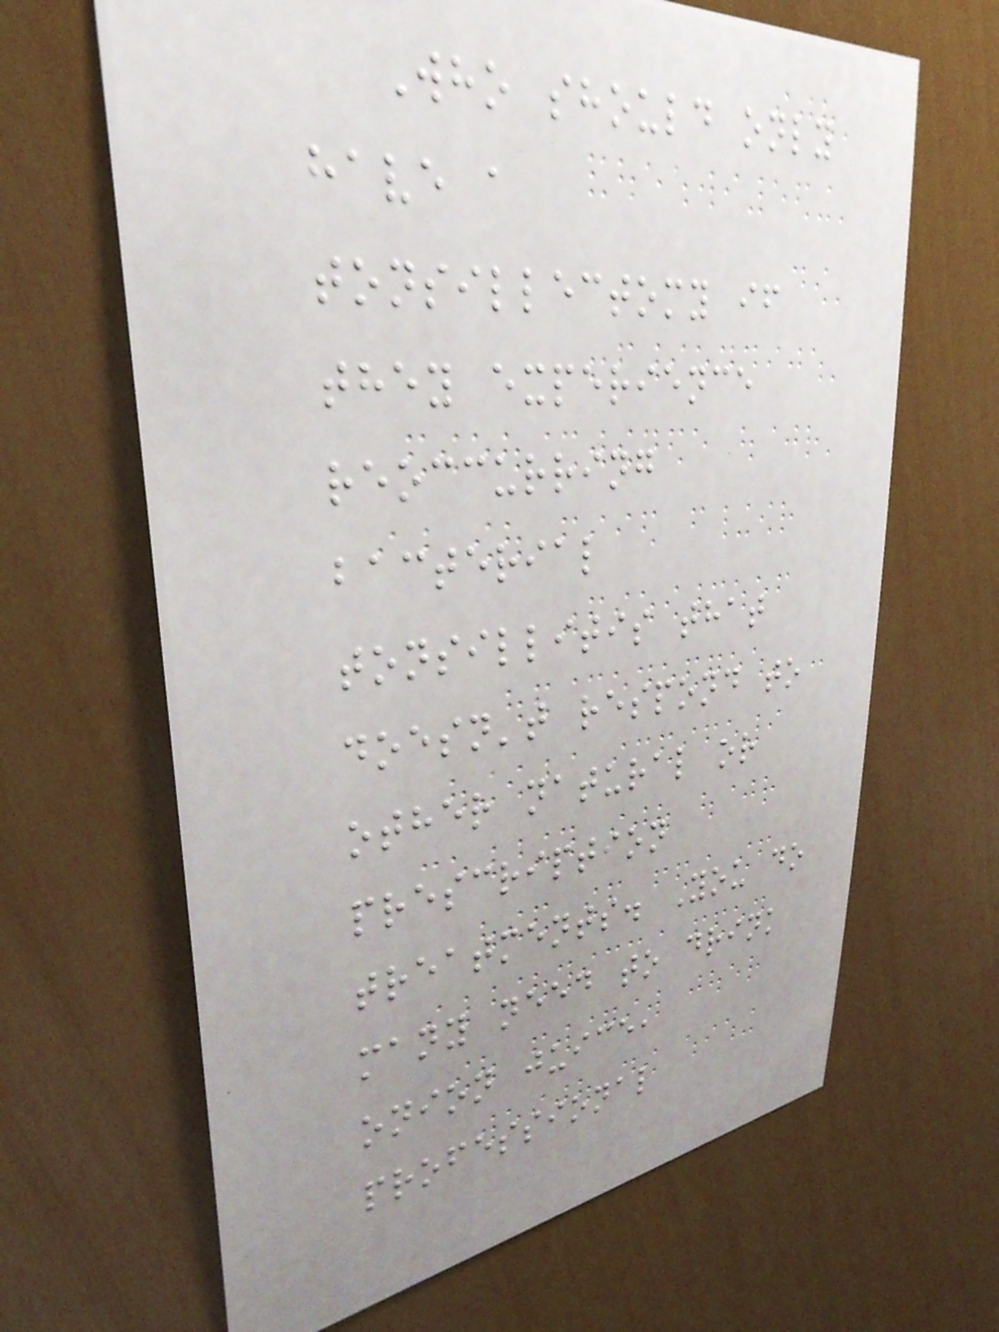Who should only
have a
tonsillectomy if
they experience
reoccurring
bacterial
tonsillitis that
doesn't respond to
other natural or
prescription
treatments. You do
many need to drink
onion juice,
professional
